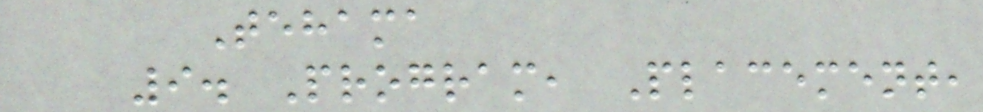Tehama
9. Program, Placement,
